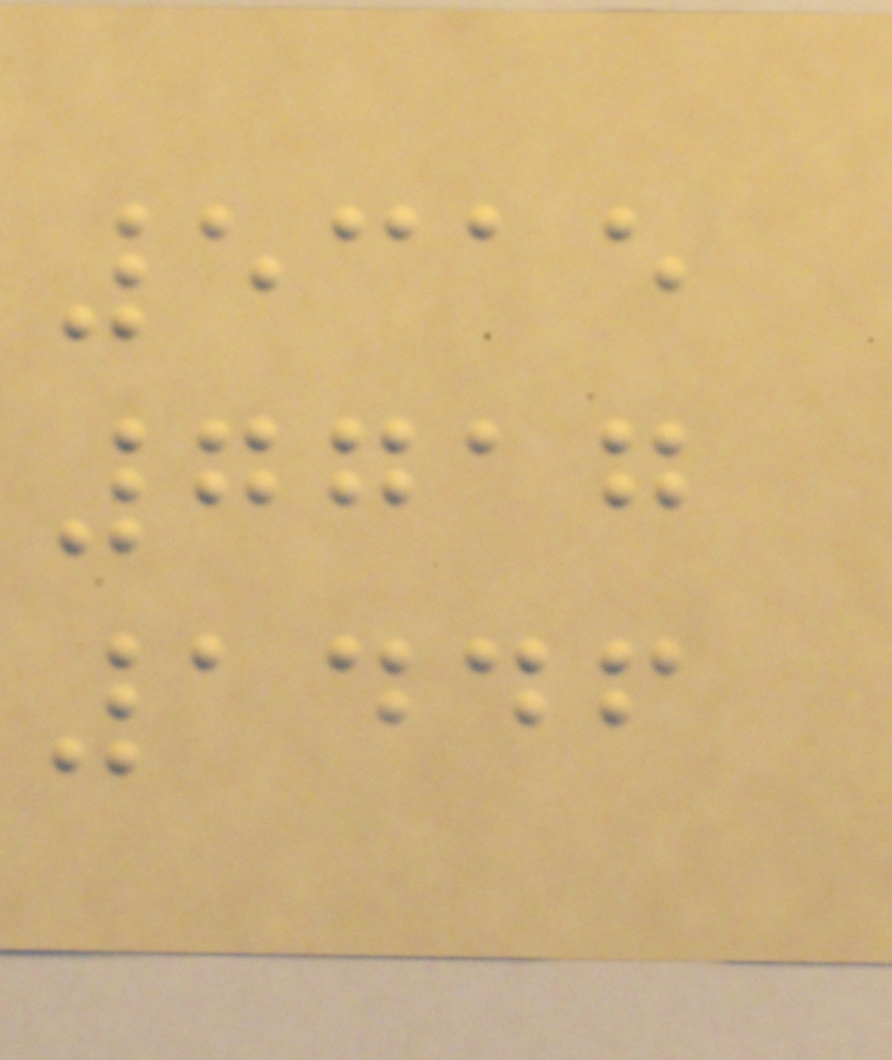5315
7717
1446
